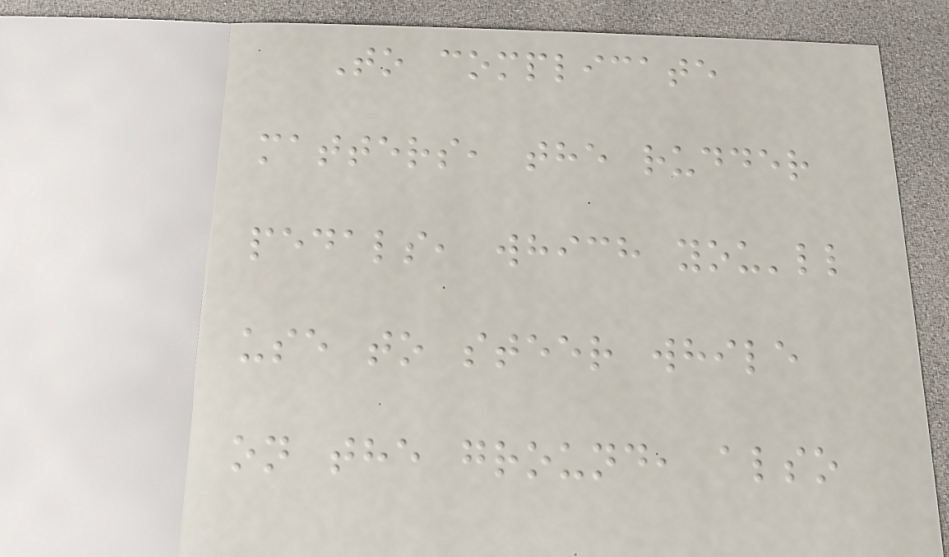To complicate
matters, the rudder
pedals, which you'll
use to steer while
on the ground, also
